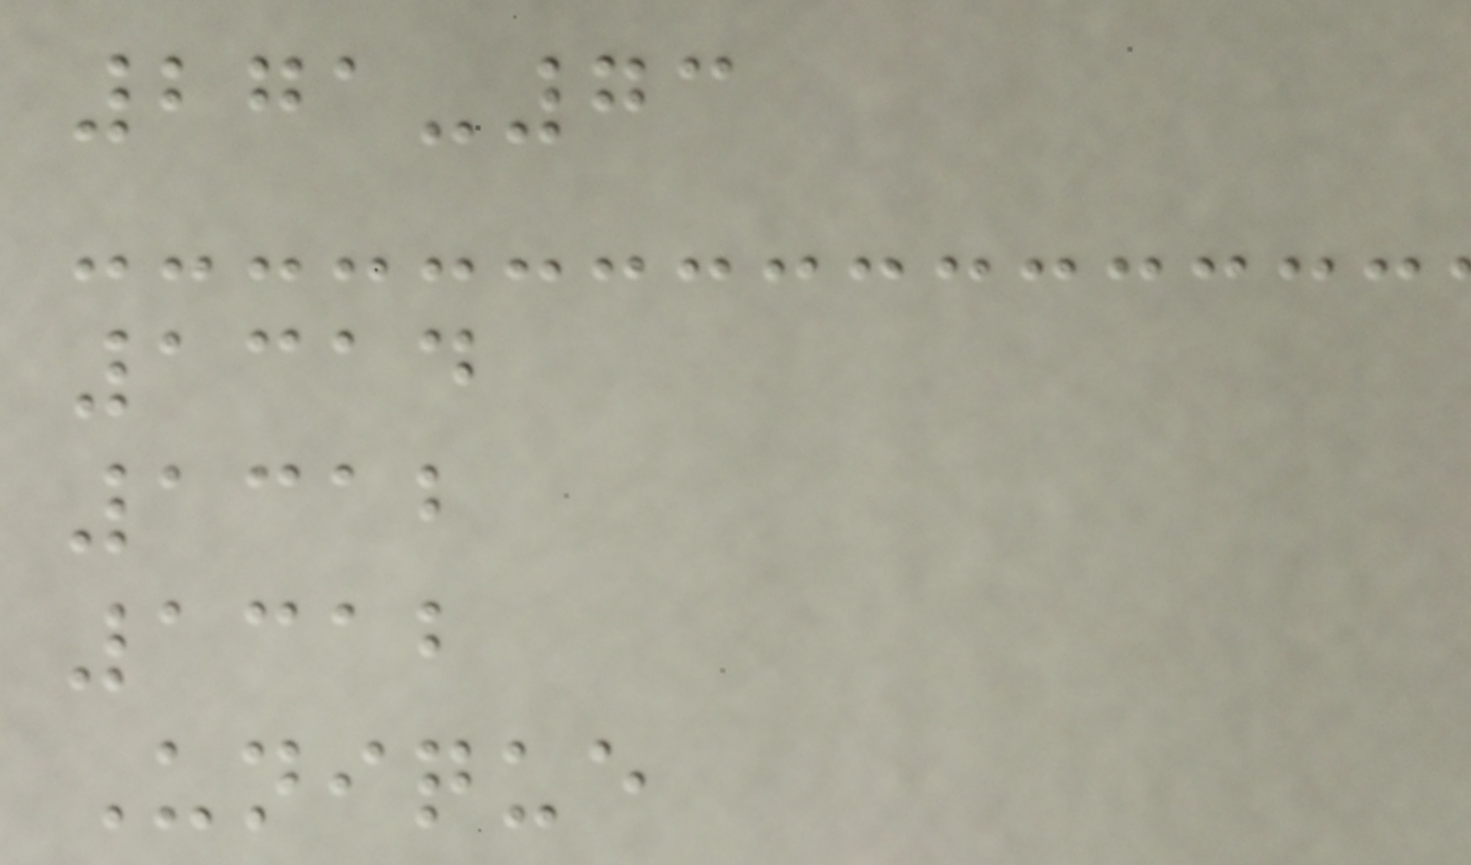271-73
1314
1312
1312
Unique
